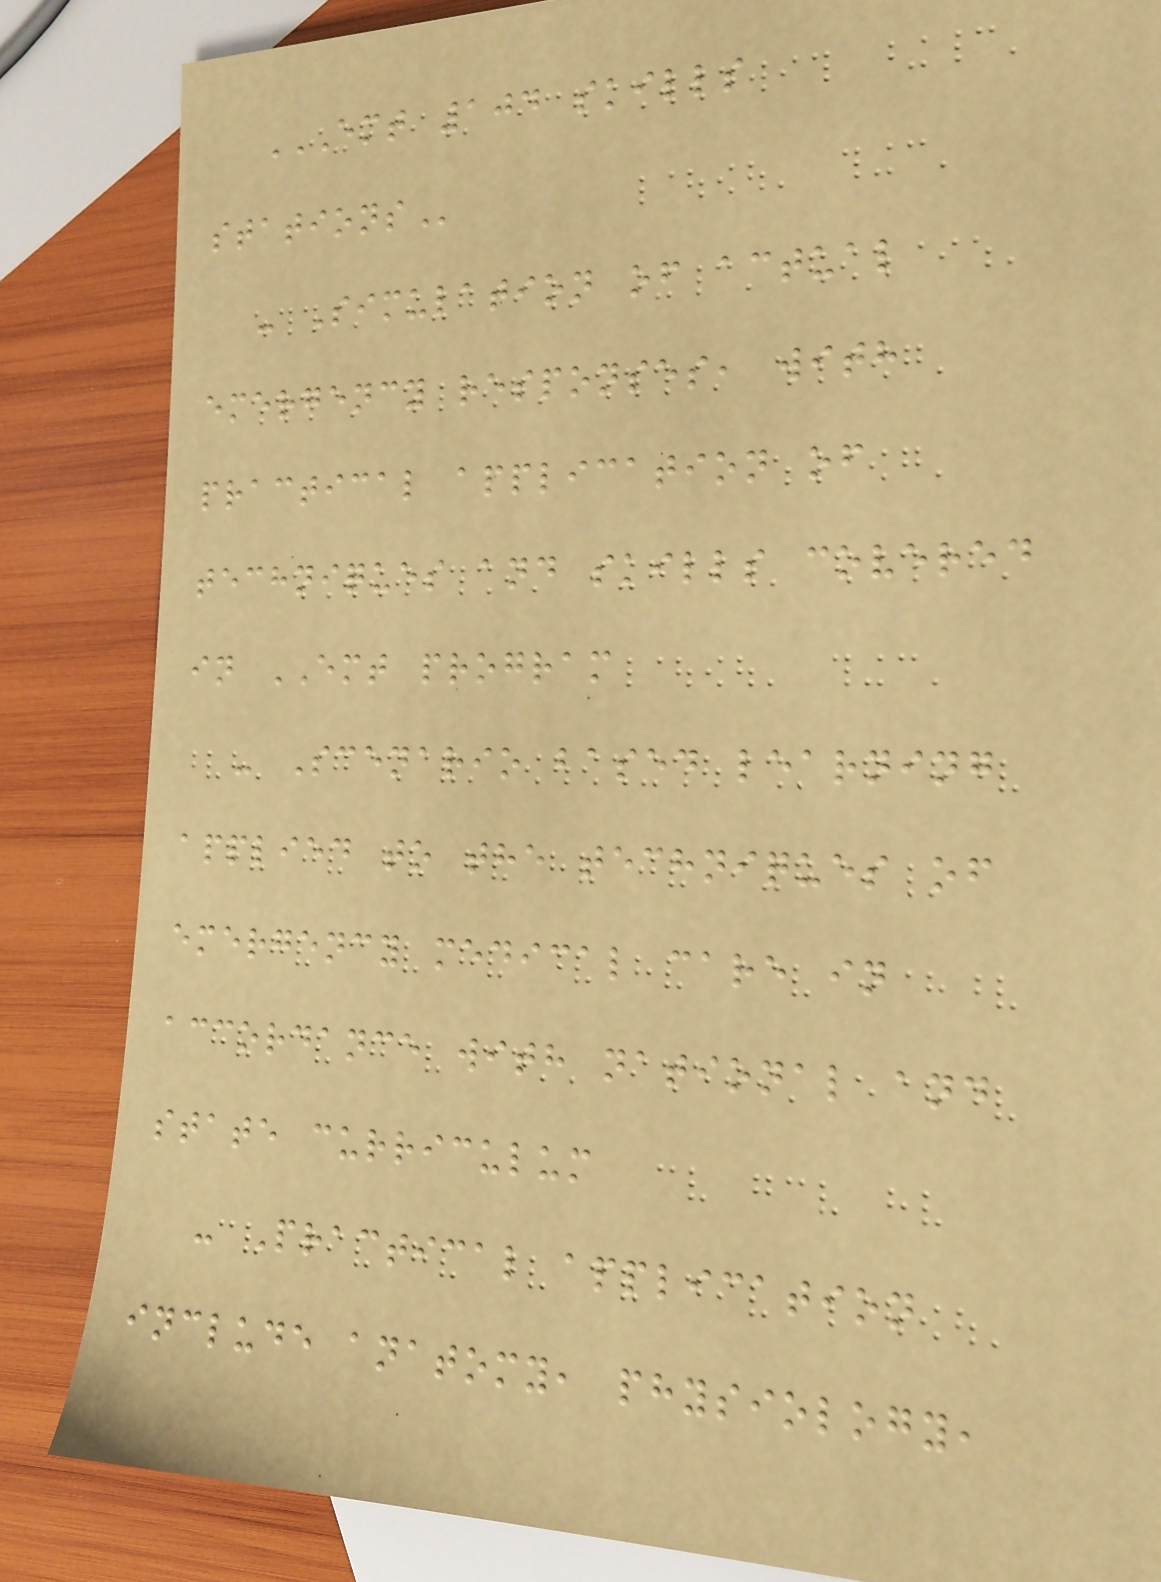EMT 104 SKILLS
STATIONS
- Simulation of actual
emergency responses, with
practical application of
techniques and skills covered
in EMT program
- Scenario based learning
applied to the techniques of
emergency medical care in
accordance with national and
state curriculum
- Practical application
include anatomy, physiology,
